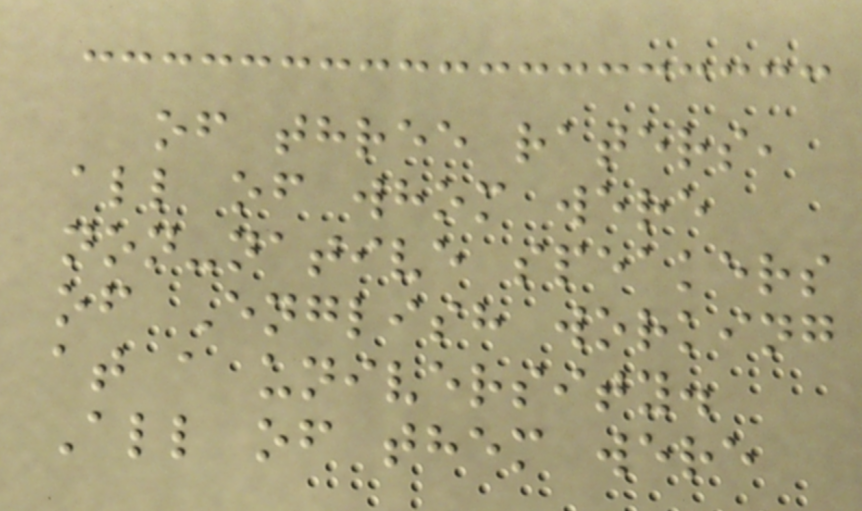of three raters,
all of whom were
non-native speakers
of English working
at a university.
All of them were
